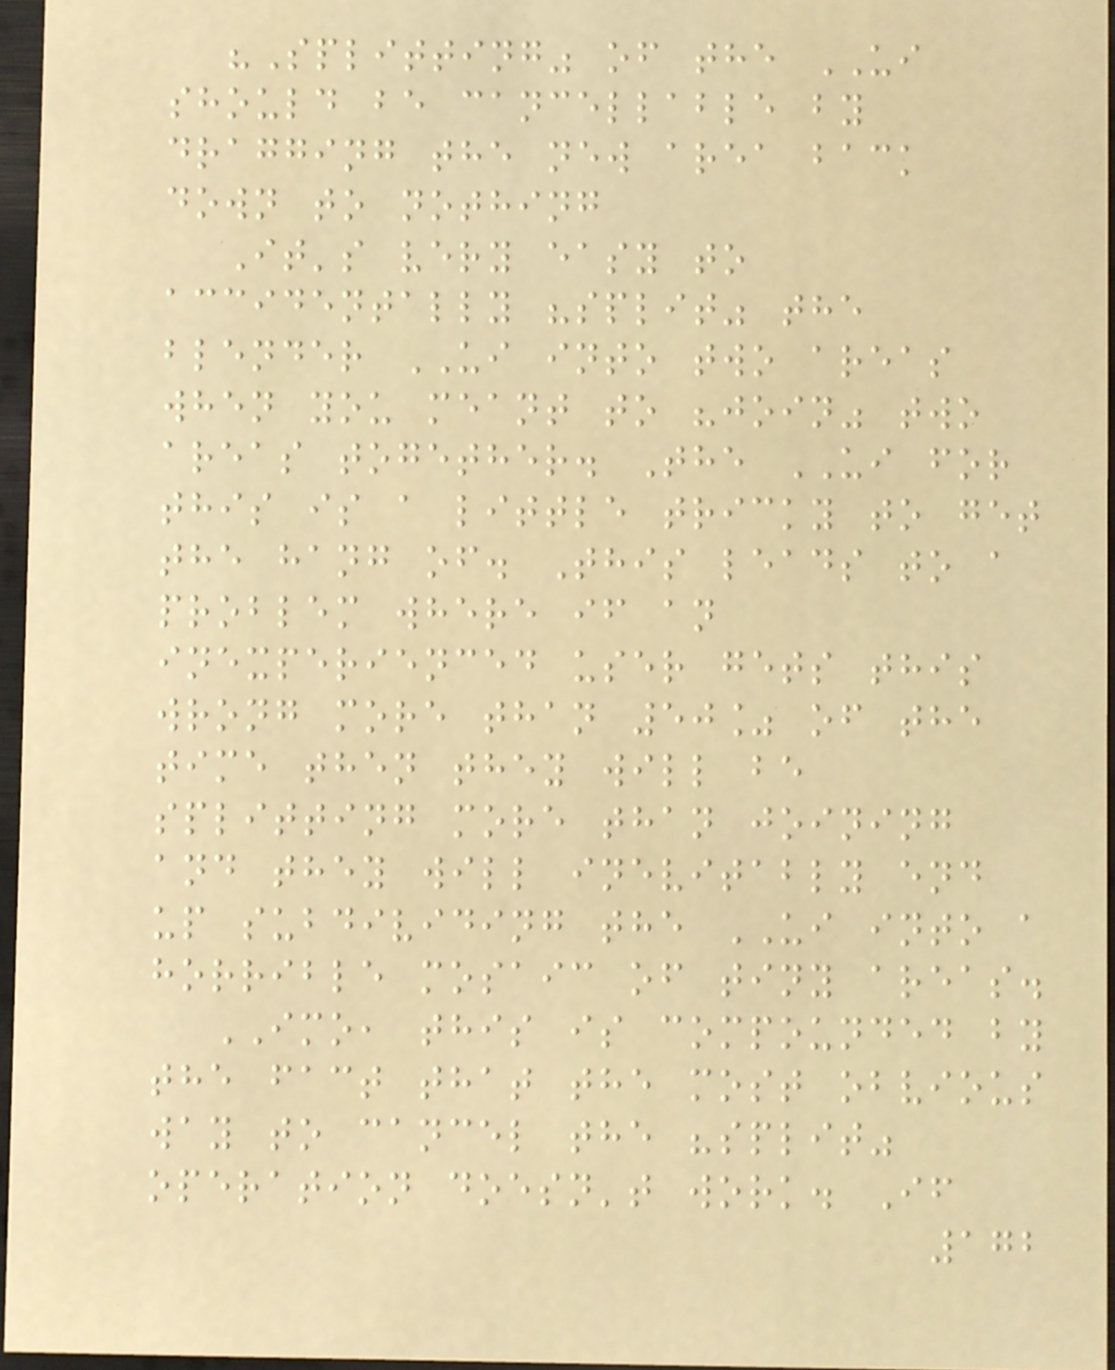"Splitting" of the UI
should be cancellable by
dragging the new area back
down to nothing
It's very easy to
accidentally "split" the
blender UI into two areas
when you meant to "join" two
areas together. The UI for
this is a little tricky to get
the hang of. This leads to a
problem where if an
inexperienced user gets this
wrong more than 50% of the
time then they will be
splitting more than joining
and they will inevitably end
up subdividing the UI into a
horrible mosaic of tiny areas.
IMO, this is compounded by
the fact that the most obvious
way to cancel the "split"
operation doesn't work. If
172
